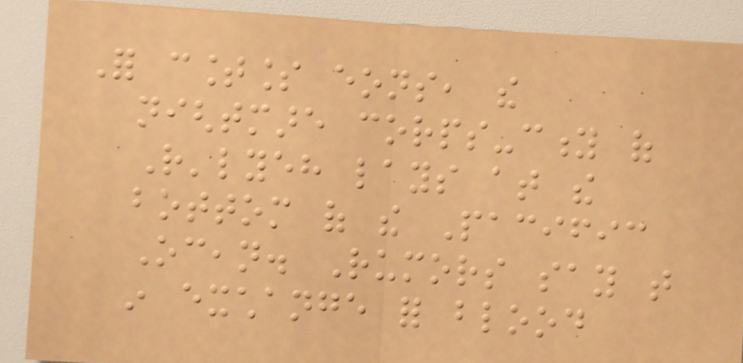For countless eons, the
nightmare corps-city of
R'lyeh lays at the
bottom of the Pacific
Ocean. Rumors say that
in exchange for blood
